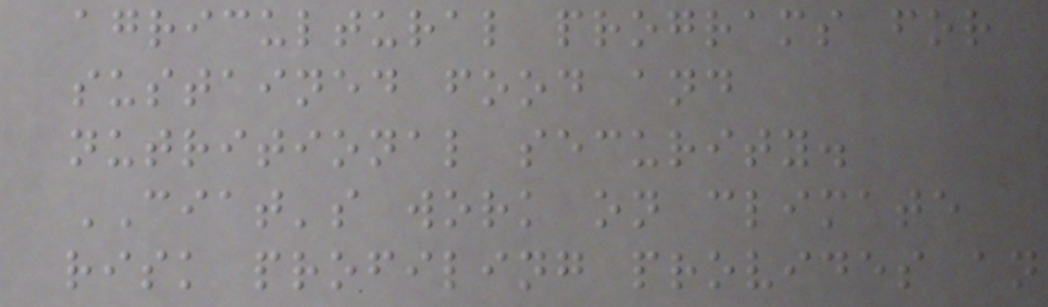agricultural programs for
sustained food and
nutritional security.
CIAT's work on climate
risk profiling provides an
